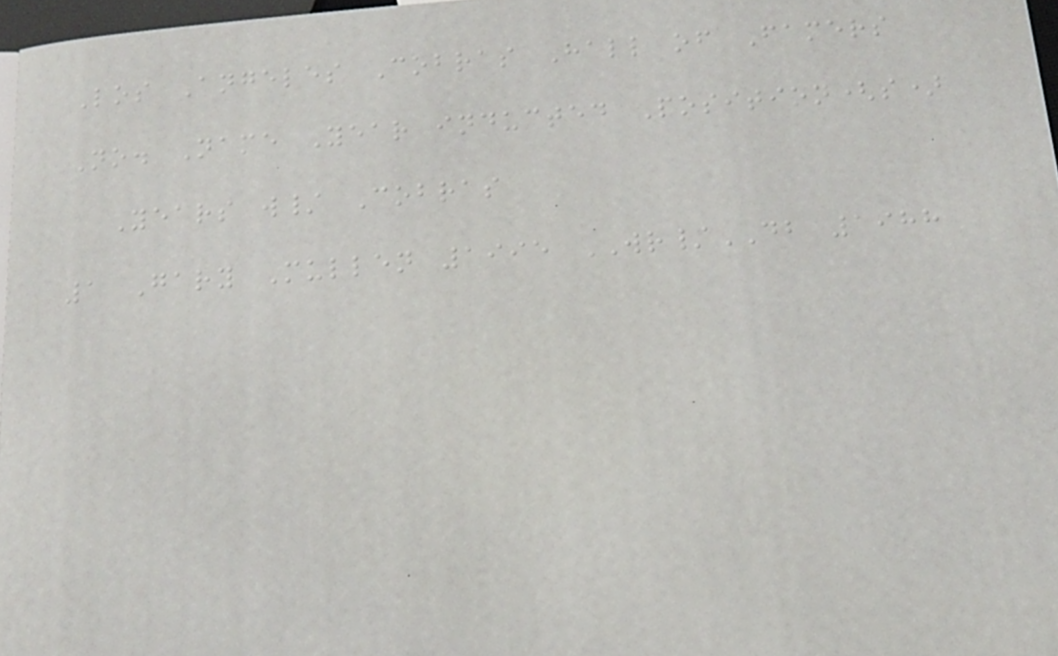Los Angeles Cobras Hall of Famers
No. Name Year inducted Position(s)
Years w/ Cobras
1 Gary Mullen 1995 WR/DB 1988
